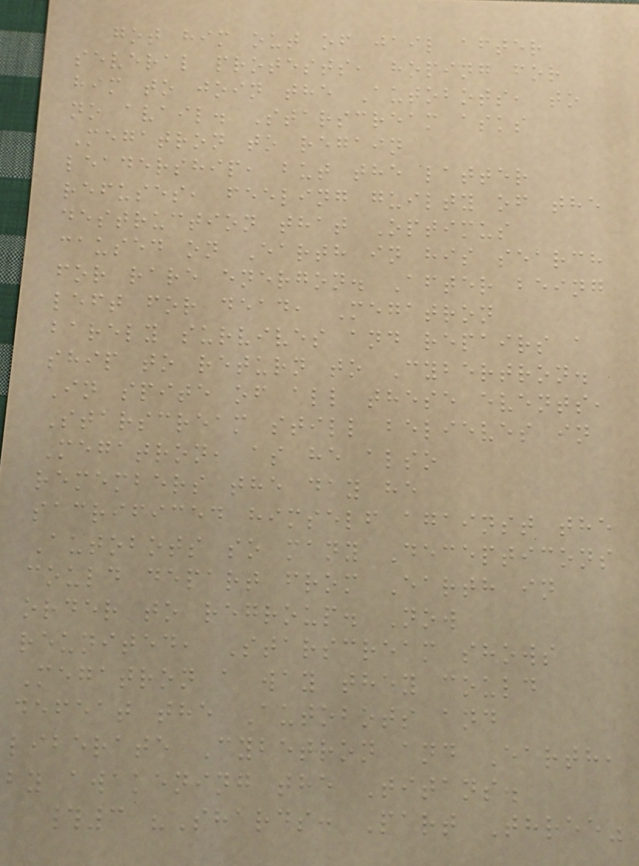got him out of jail after
several protests, hoping for
him to join the Autobots, to
no avail. Starscream asks
Megatron to regain
leadership, but the latter
refuses, feeling guilty of the
destruction that Optimus
caused on Earth in his search
for rare energon. After being
left for dead, Megatron
barely survives and repairs a
ship to return to Cybertron.
In spite of all these events,
Starscream still believes in
Megatron, as he also
remembers the day he
sacrificed himself against the
Autobots so many Decepticons
could depart from Earth in
order to regroup. Now
reunited, Starscream shows
Megatron a way they could
defeat the Autobots and
liberate Cybetron and Earth,
by awakening the Titans.
#3 "Shards: Part Three"
